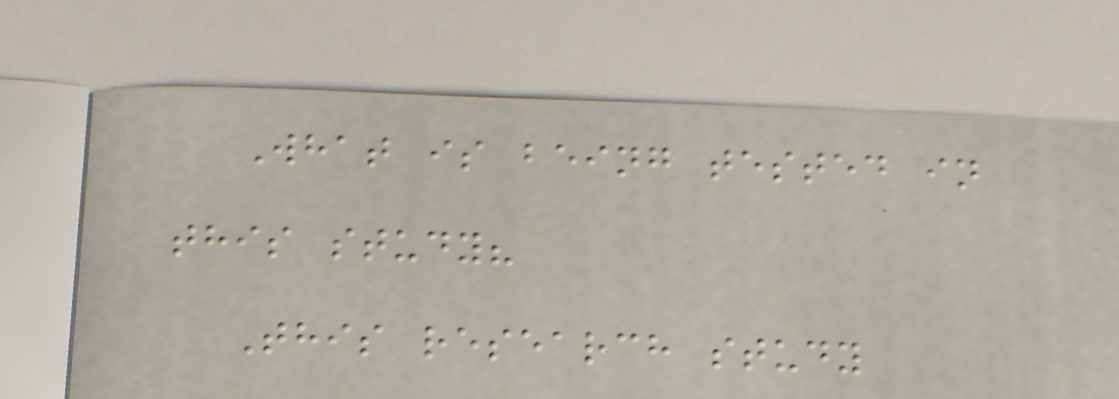What is being tested in
this study?
This research study
